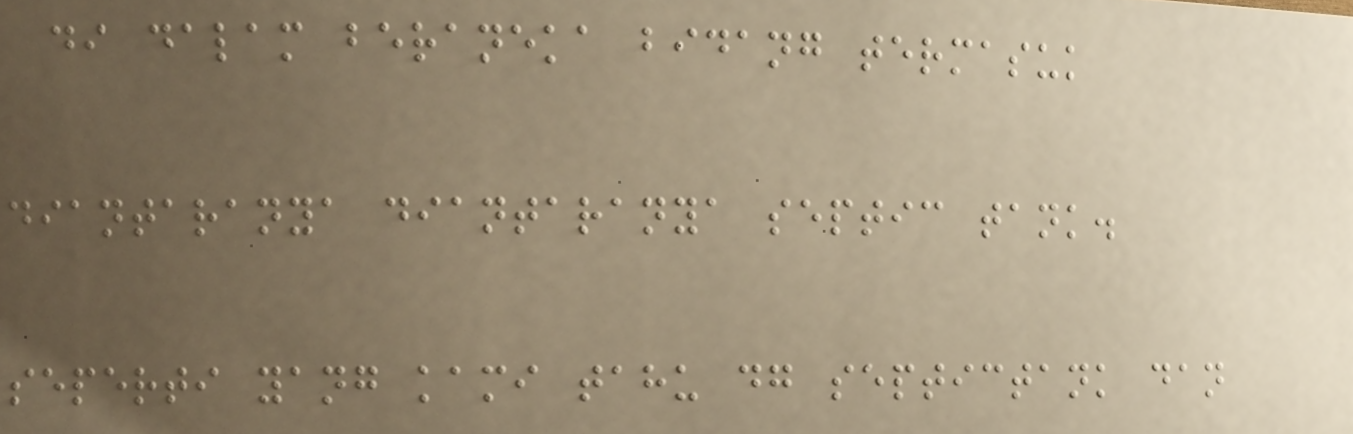di dalam beraneka bidang termasuk
diantaranya diantaranya septic tank.
seperti yang kami tahu dg septictank dan
